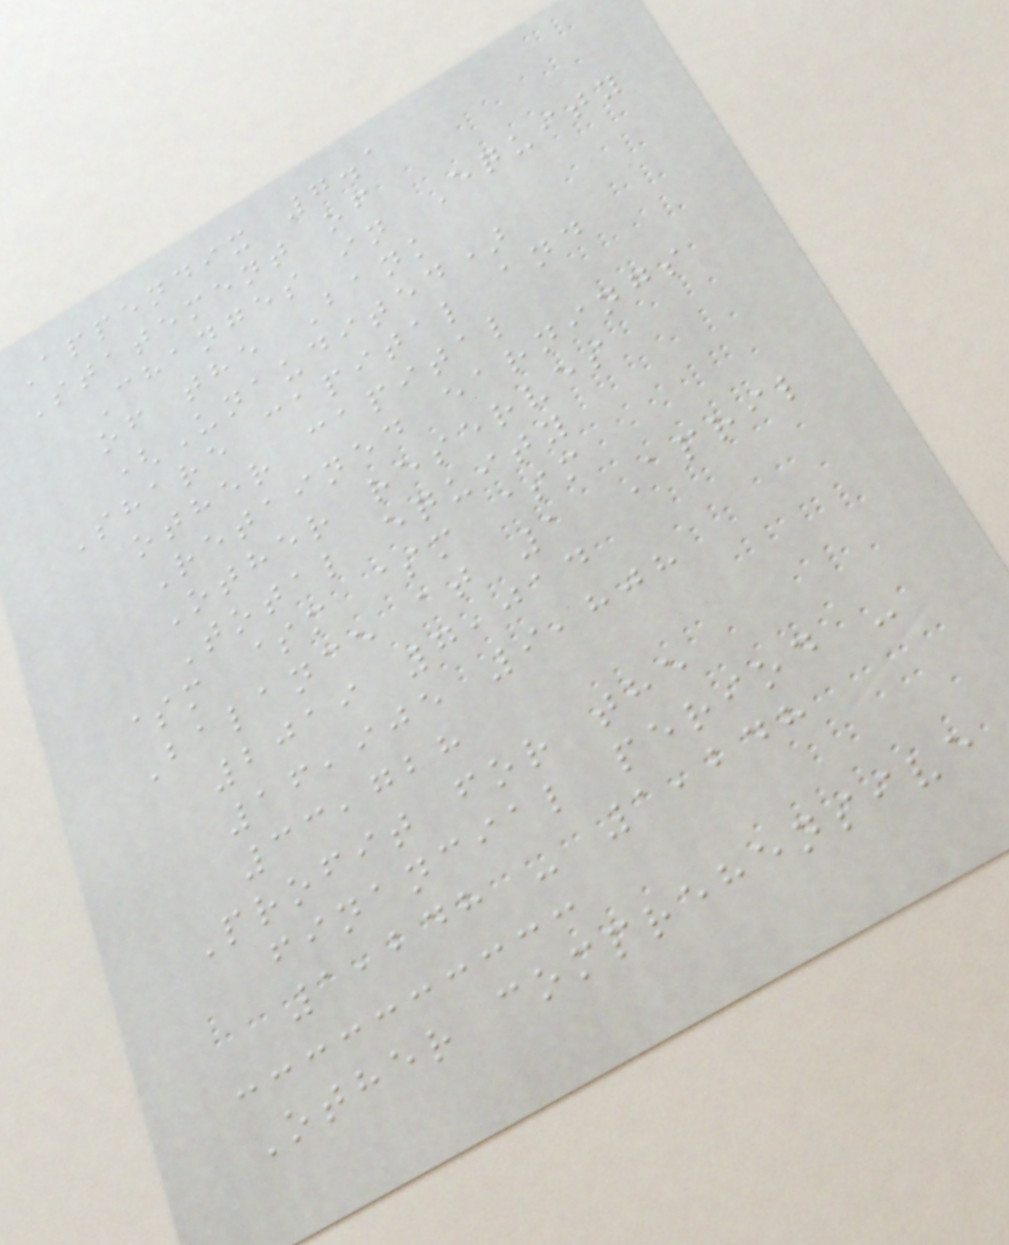Appendix 7.1
Statement of
Changes in Equity
of the Bank
(Unaudited)
Share capital and
other capital
Retained earnings
Other reserves
Total equity
$m $m $m $m
Balance at 1 April
2019 7,014
16,905 9,808
33,728
Profit for the
financial period -
1,248 - 1,248
Other comprehensive
